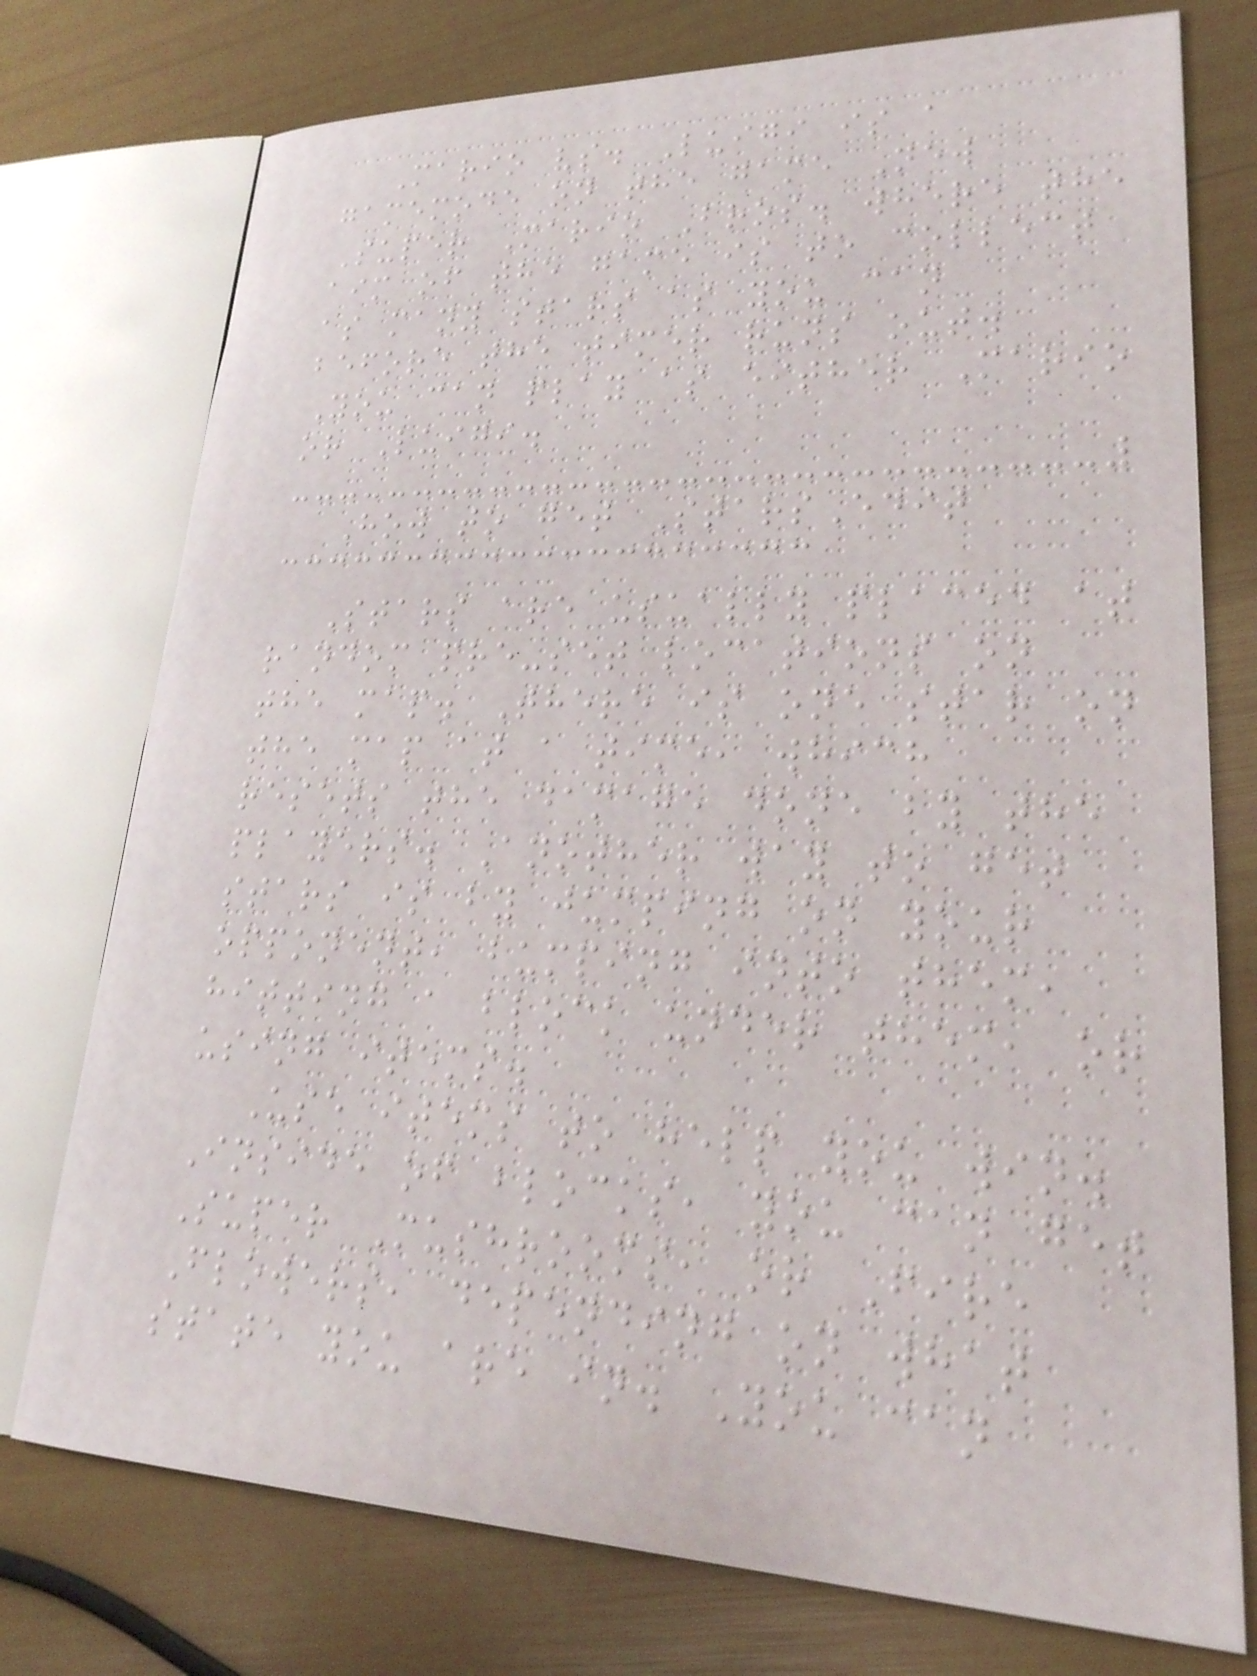Mario vs. Luigi is a
gamemode on the game New
Super Mario Bros. where the
aim of the game is to collect
as many stars as you can
before the timer runs out.
You can play as either Mario
or Luigi.
How to get StarsEdit
Stars are usually placed at
random pre-set locations on
the map. There is one star on
the map at a time, which
resets the damage done by the
players. Another way to get
stars is by jumping on your
opponent, bumping into them,
hitting a block under them, or
using items.
Use items to help you win.
Inside of blocks, you can get
Super Mushrooms, or Fire
Flowers, depending on what
state you are in. You can
